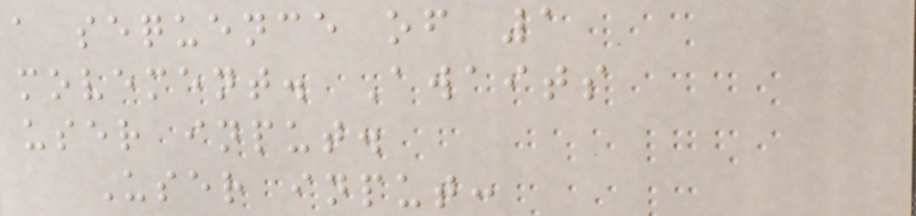a sequence of 1
movement. Awaits
user input.
User input:
